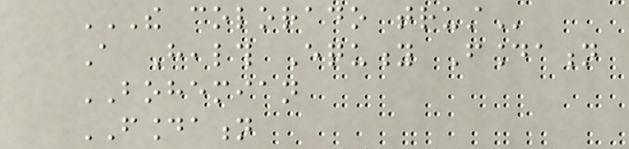THE COLORADO TRUST
A Health Equity Foundation
BOHEMIAN
FOUNDATION
